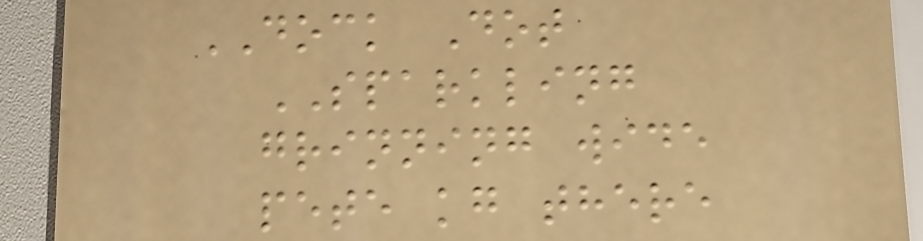DOCK Dot
SPARKLING
grinning wide
pete kg there
